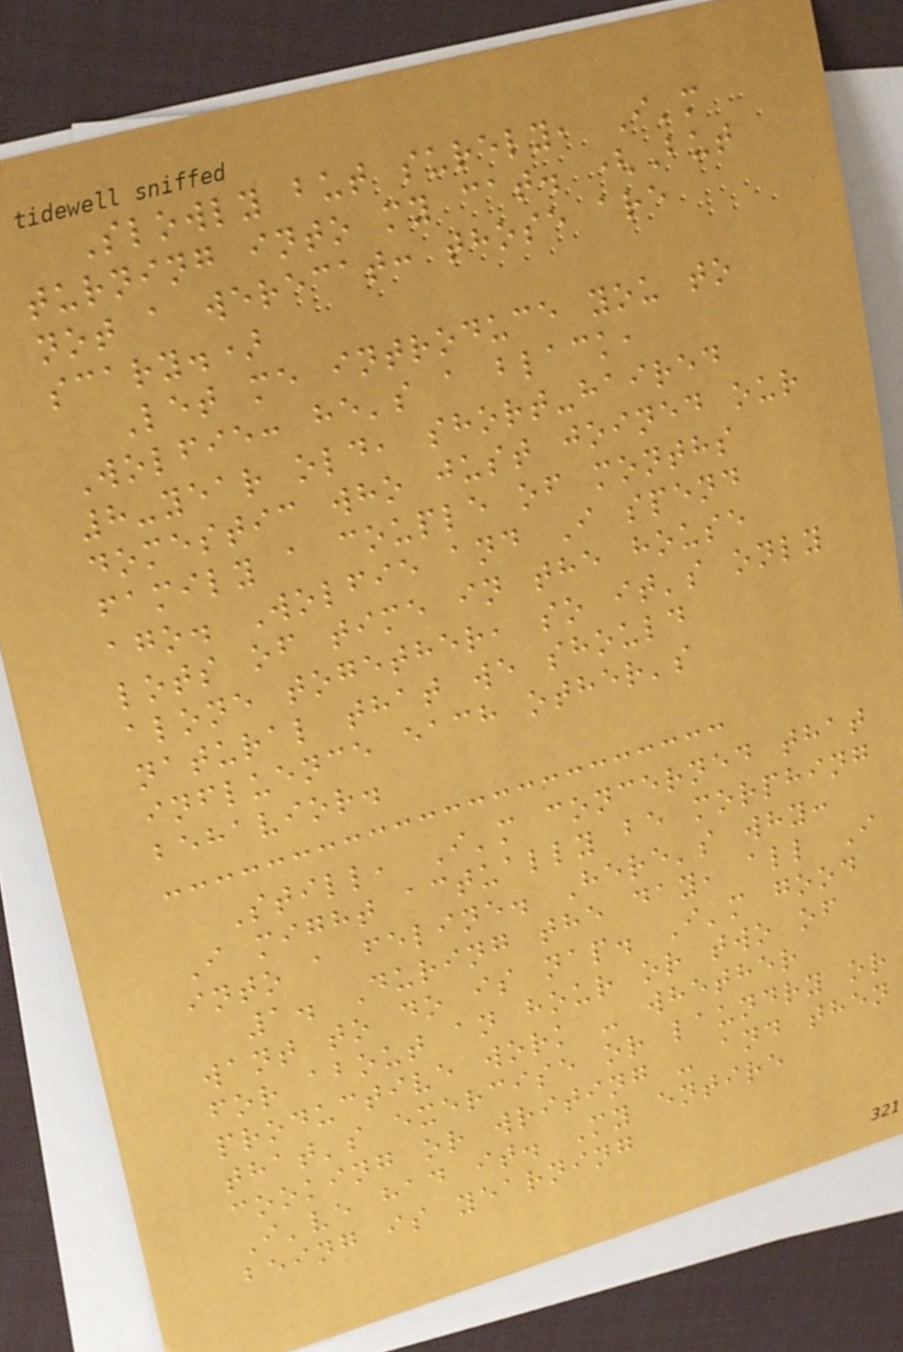Slowly but surely, I'm
turning into my cat. (But
not a werecat: those are
scary.)
Let me introduce you to
Wolfie: he's a black,
8-year old, short-haired
domestic who just joined our
family a couple of months
ago. Wolfie and I spend
lots of time in the house
alone together, so it's only
natural that we should
influence each other's
behavior.
Still, I'm concerned that
I might actually be morphing
into a feline. Here's why:
1. During the day, all I
want to do is nap. I'm good
for about an hour or two of
productive work - whether
that's exercise or laundry or
cooking or writing - and then
I've had it. My entire
being is yearning
